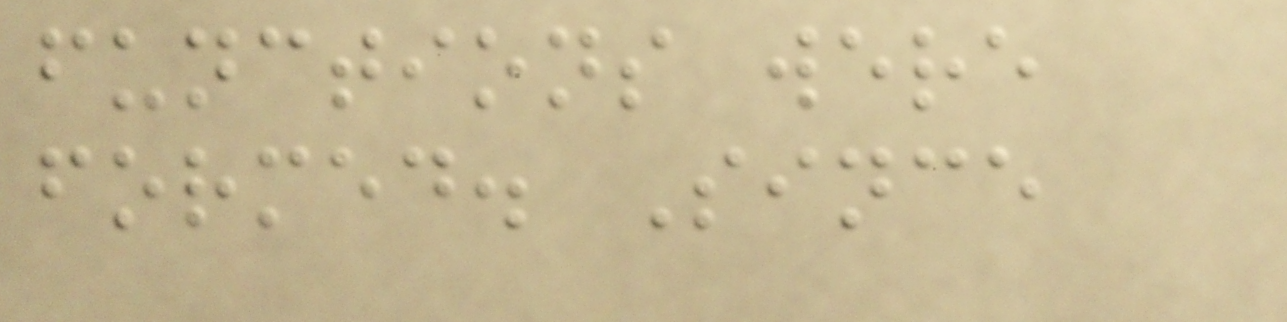functions were
formed. Since
